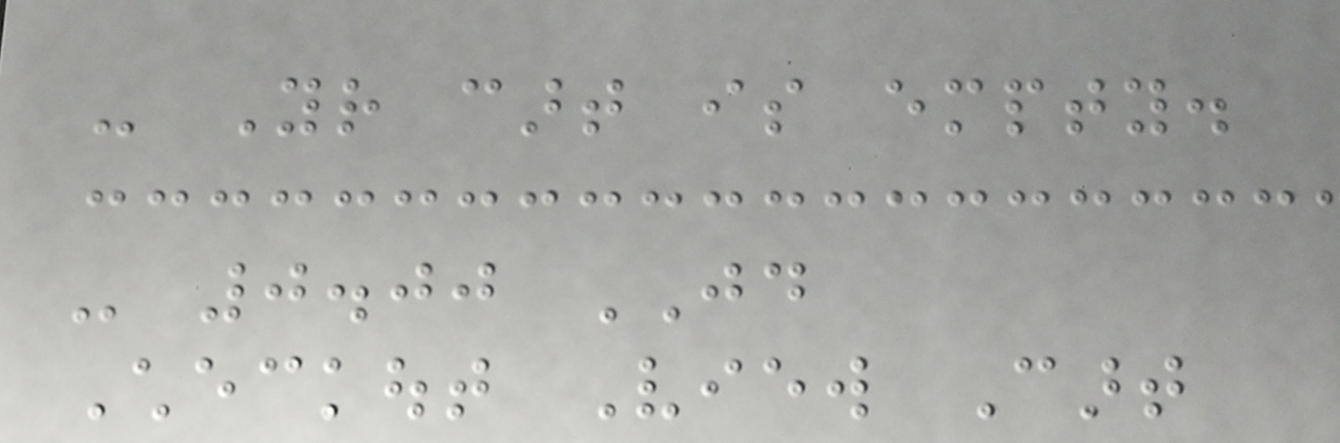- Your cart is empty.
- 0.00 JD
Checkout View Cart
